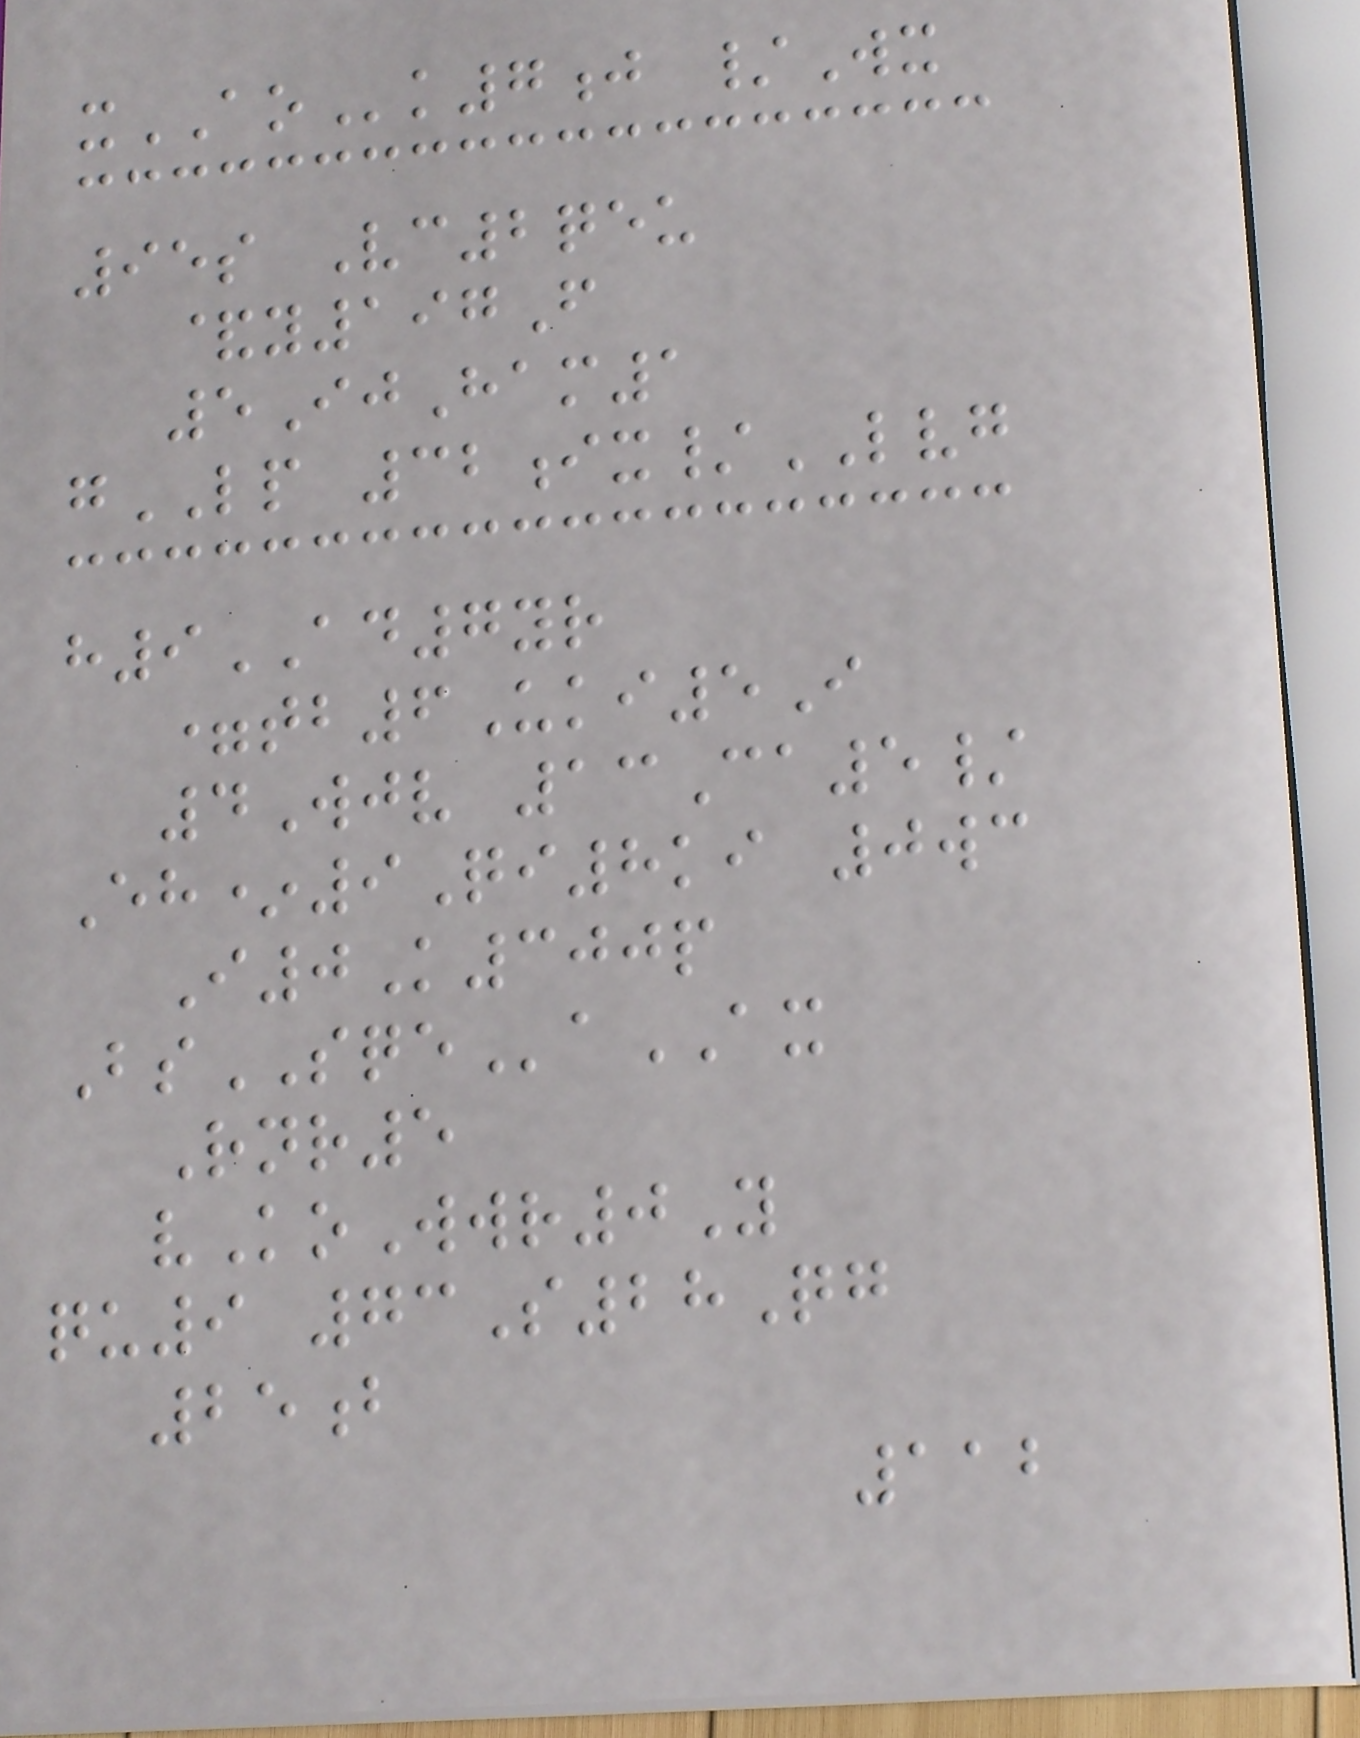xAOk7j /Wx
95s Vc2qeu
&y197F
5IjHam1
gLP 32ix/LVG
h9AD7yr
=tb6Uki5I
4Wjv 13Ca5/
Eh*9Qi8ki 0wc
I0K300p
BsSQEaAX
Rnr5
vKoWwr0Y
qu9 73S28Qg
25b
112
